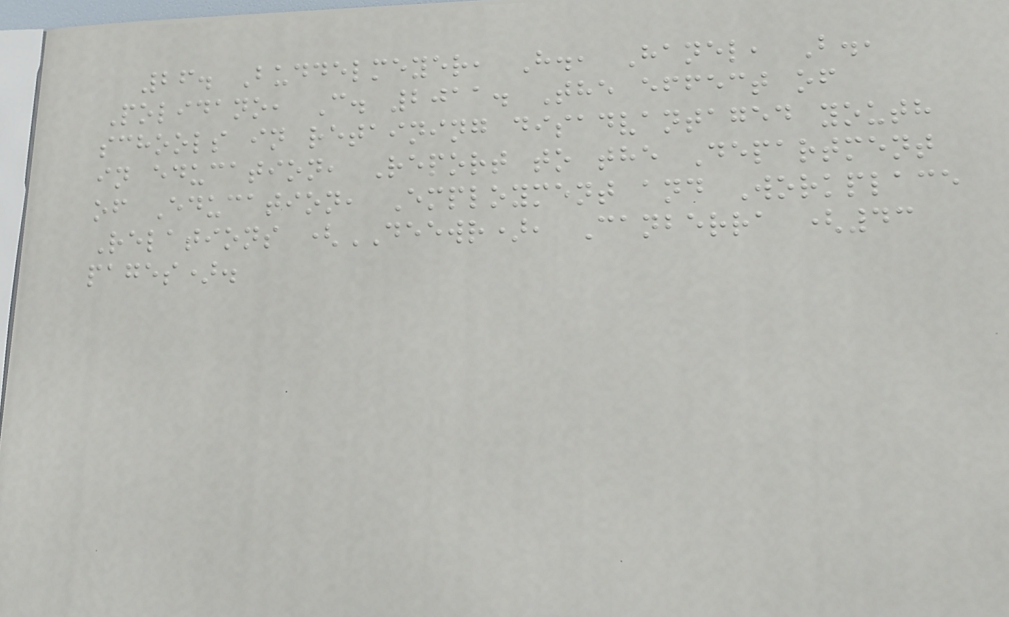26. Buddelmeyer, H., Hanel, B.,
Polidano, C. 2011. The effect of
schools in retaining disadvantaged youth
in education, Report to the Department
of Education, Employment and Workplace
Relations (DEEWR), Canberra (43
pages).
